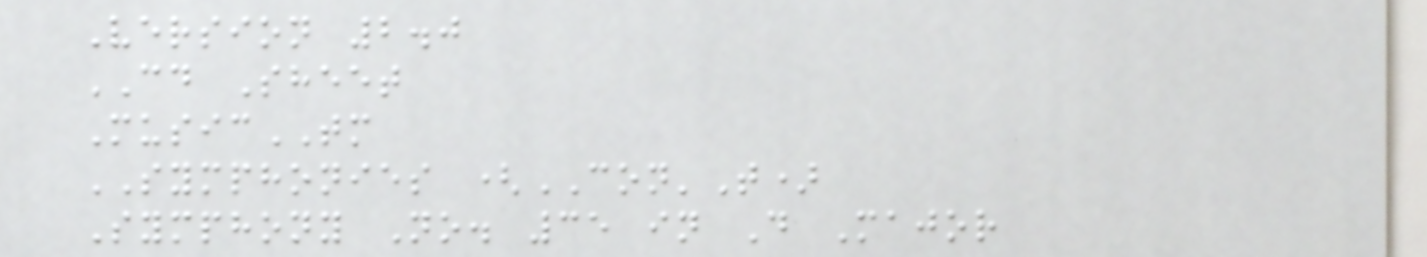Version 2.0
CD Sheet
MusicTM
SYMPHONIES (CON'T)
Symphony No. 35 in D Major
